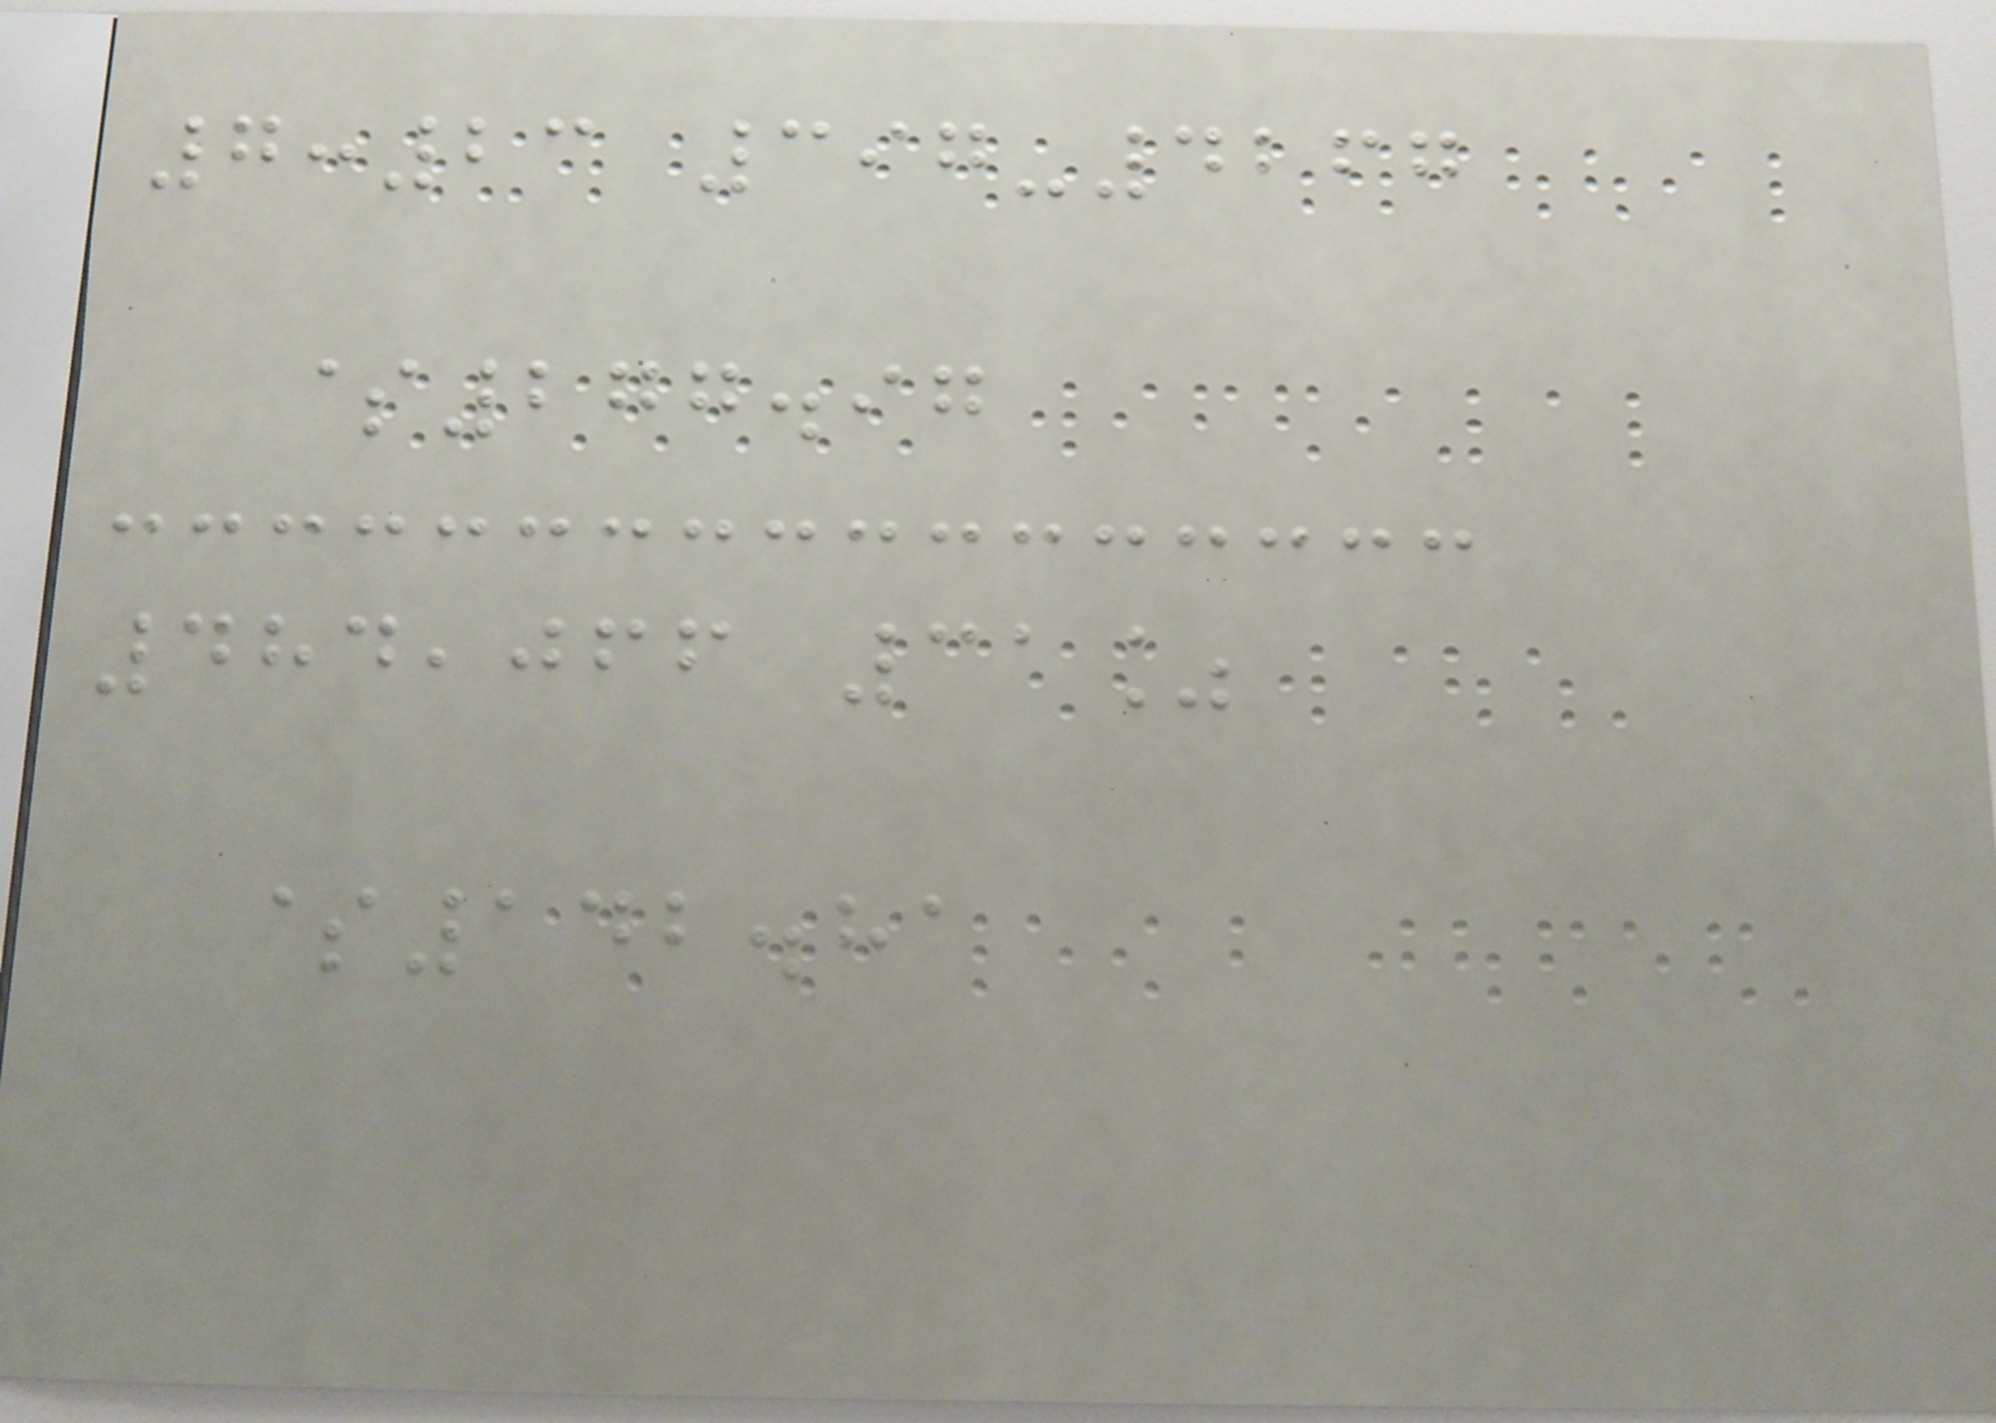7:23 397-4267
$277.97
484,066 31%
$142.81
